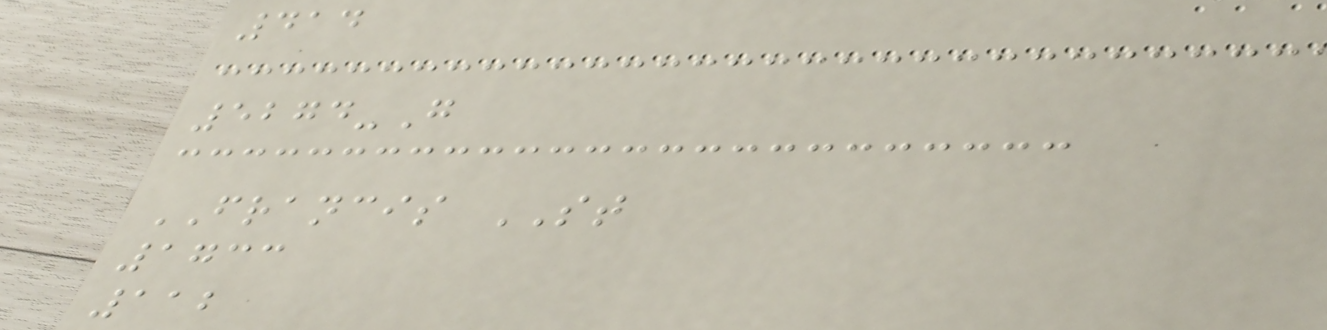414
5274-G
FRANCIS ST
1733
112
